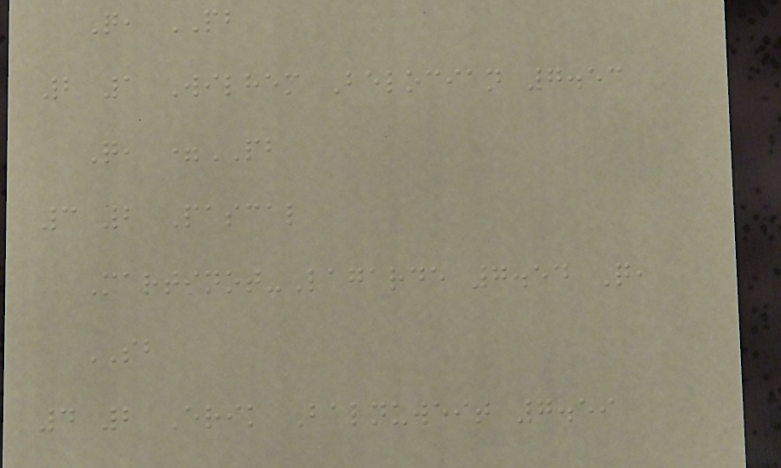Q, PB
2 1 Wilhem Belocian 7.53
Q, =PB
3 2 Pascal
Martinot-Lagarde 7.54 Q,
SB
4 2 Erik Balnuweit 7.59
